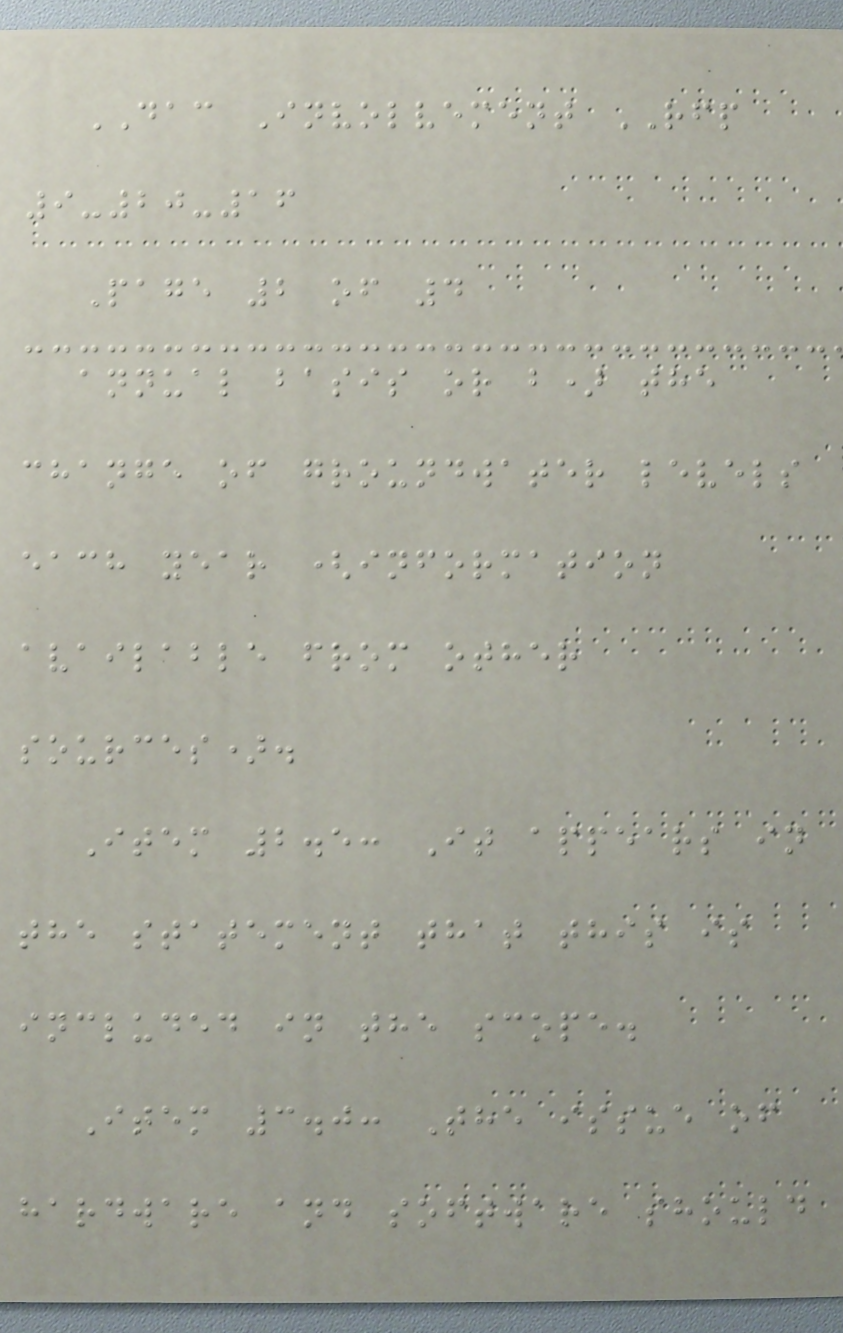DAC Involvement RFP
9-20-16
Page 2 of 4
annual basis or b) the
change of groundwater levels
each year (information
available from other
sources).
Item 2.5: It appears in
the statement that this is
included in the scope.
Item 3.0: The issue of
hardware and software should
